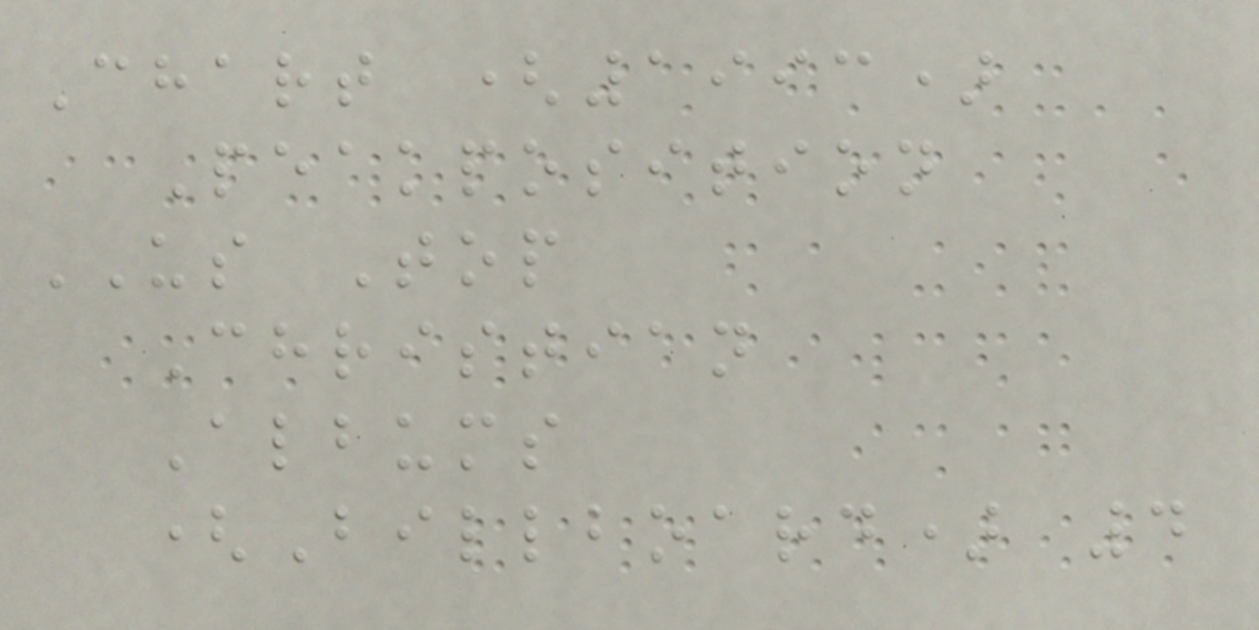Chart (1993)
Peakposition
US Top
Christian
Albums
(Billboard) 4
